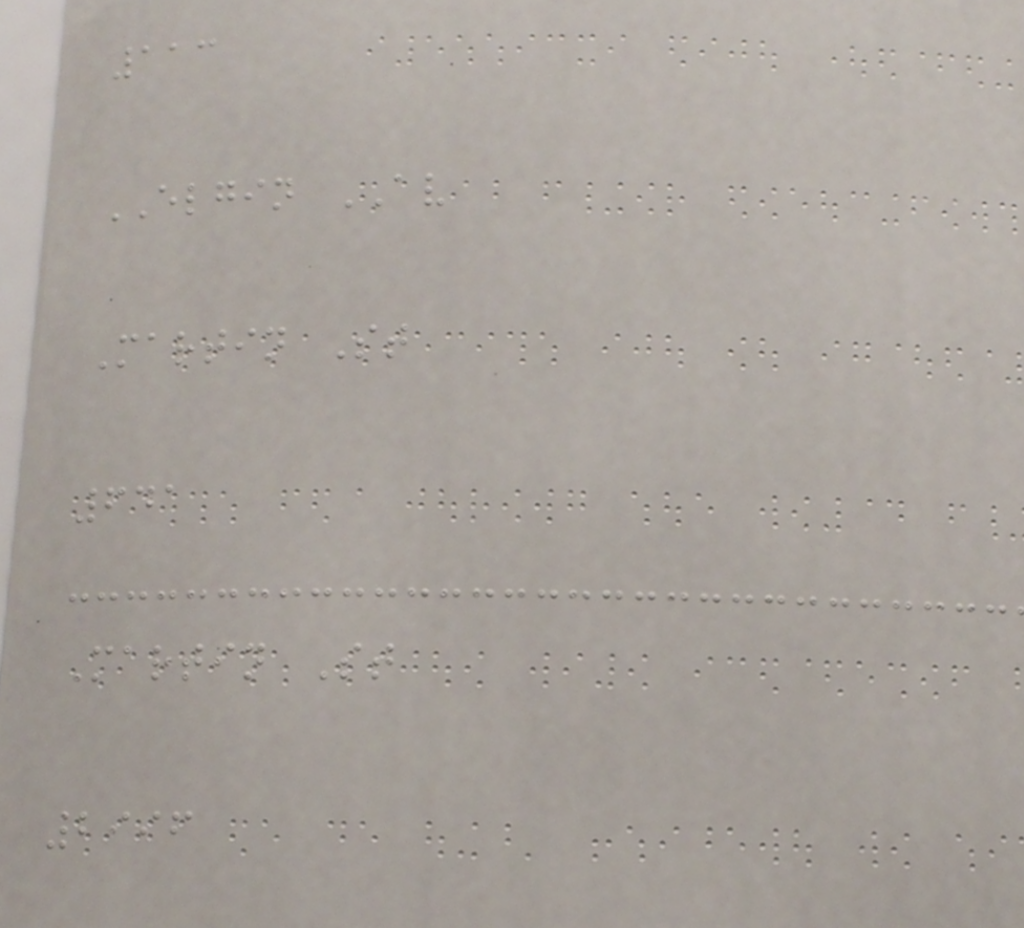113
ELGIN AV
Martin St
641
Martin St
2996
